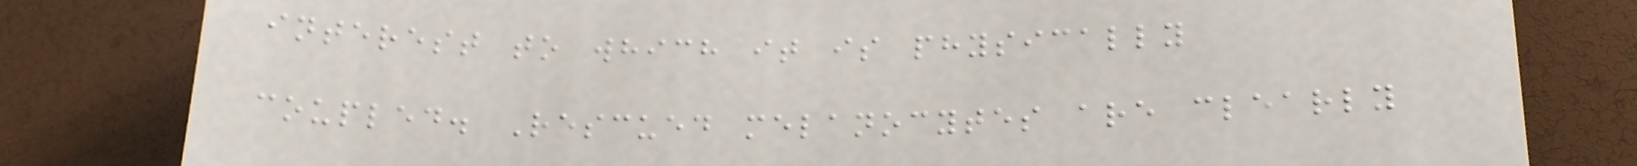interest to which it is physically
coupled. Rescued melanocytes are clearly
